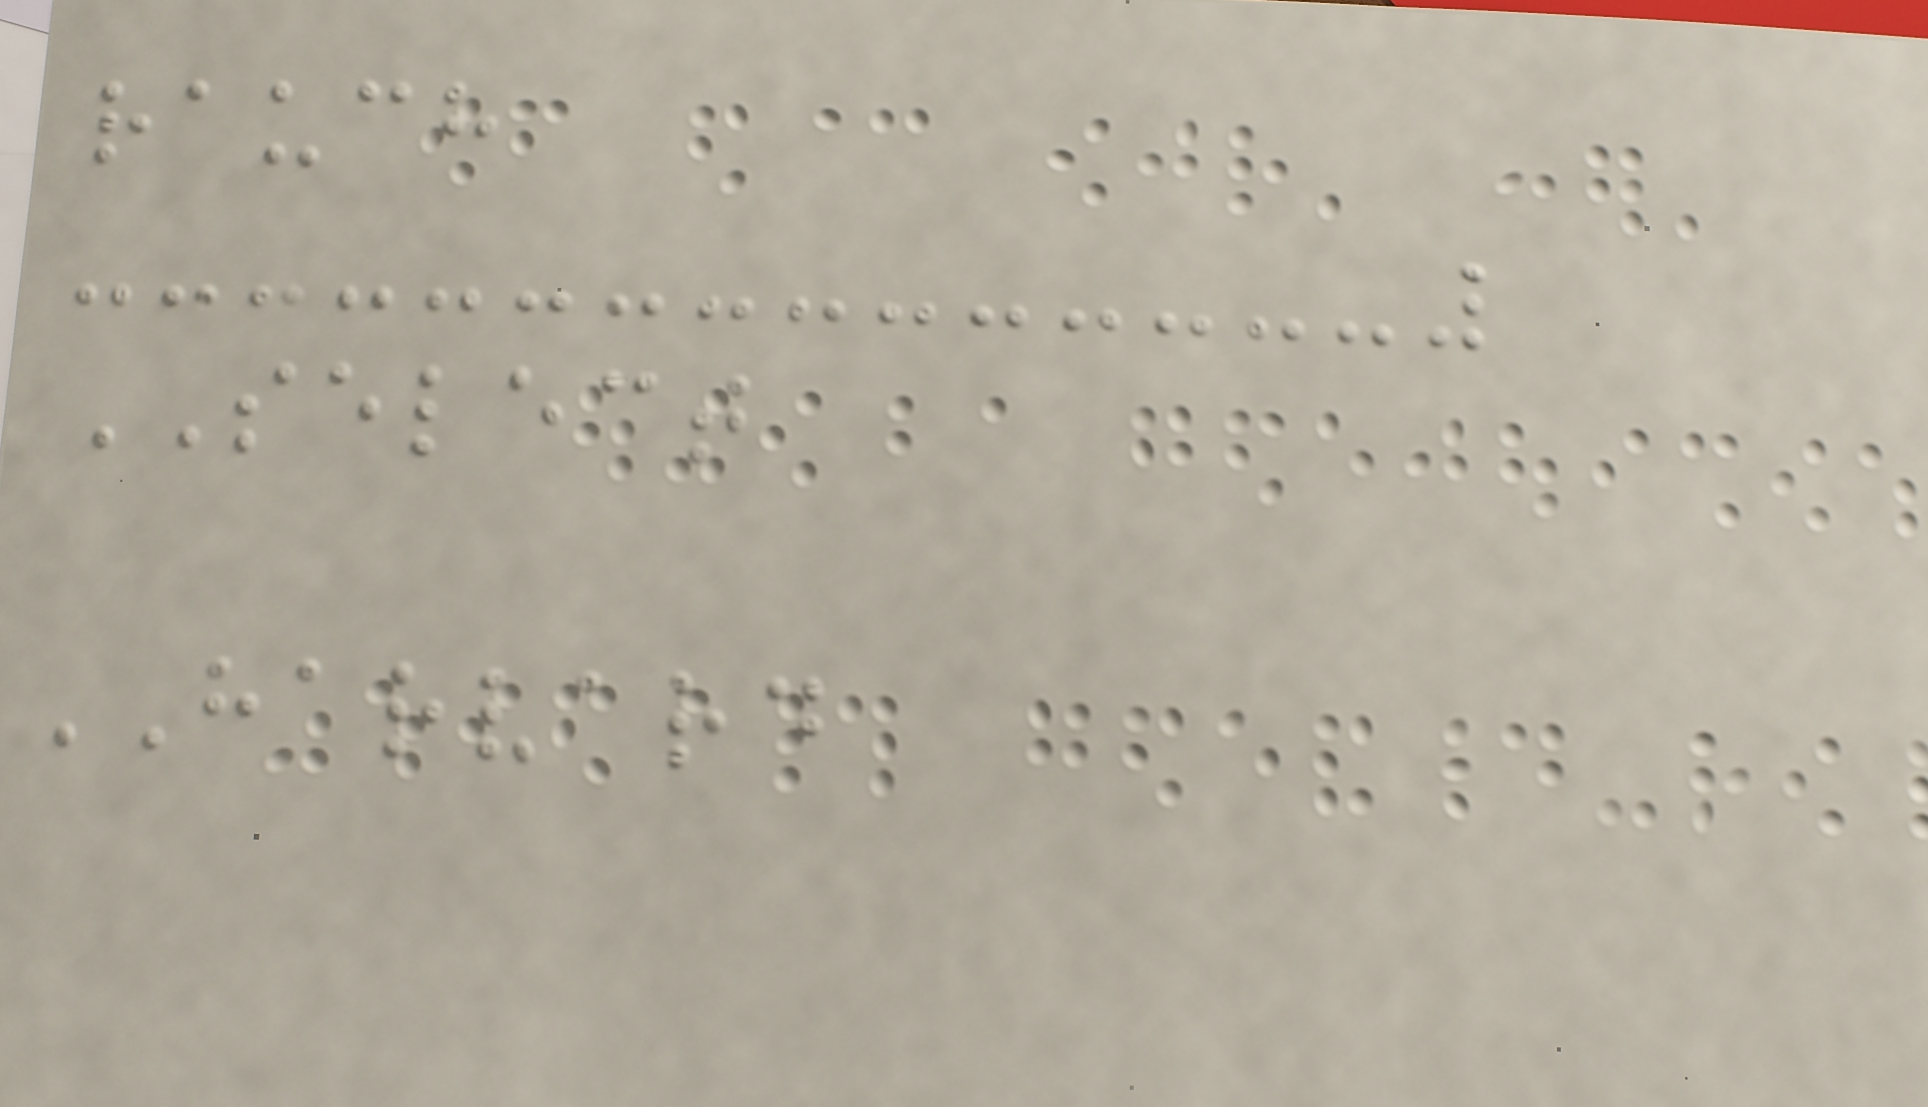rauch
SELECT
HARVARD
